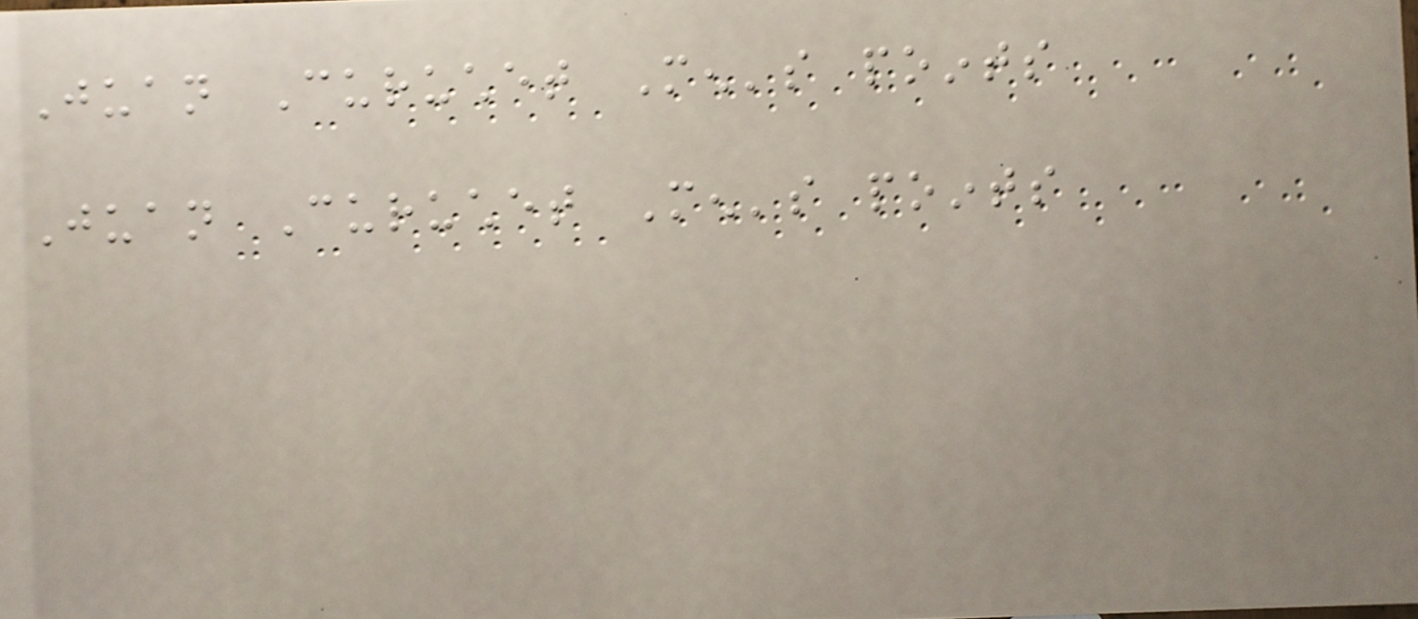Juan Curuchet Men's points
Juan Curuchet Men's points
